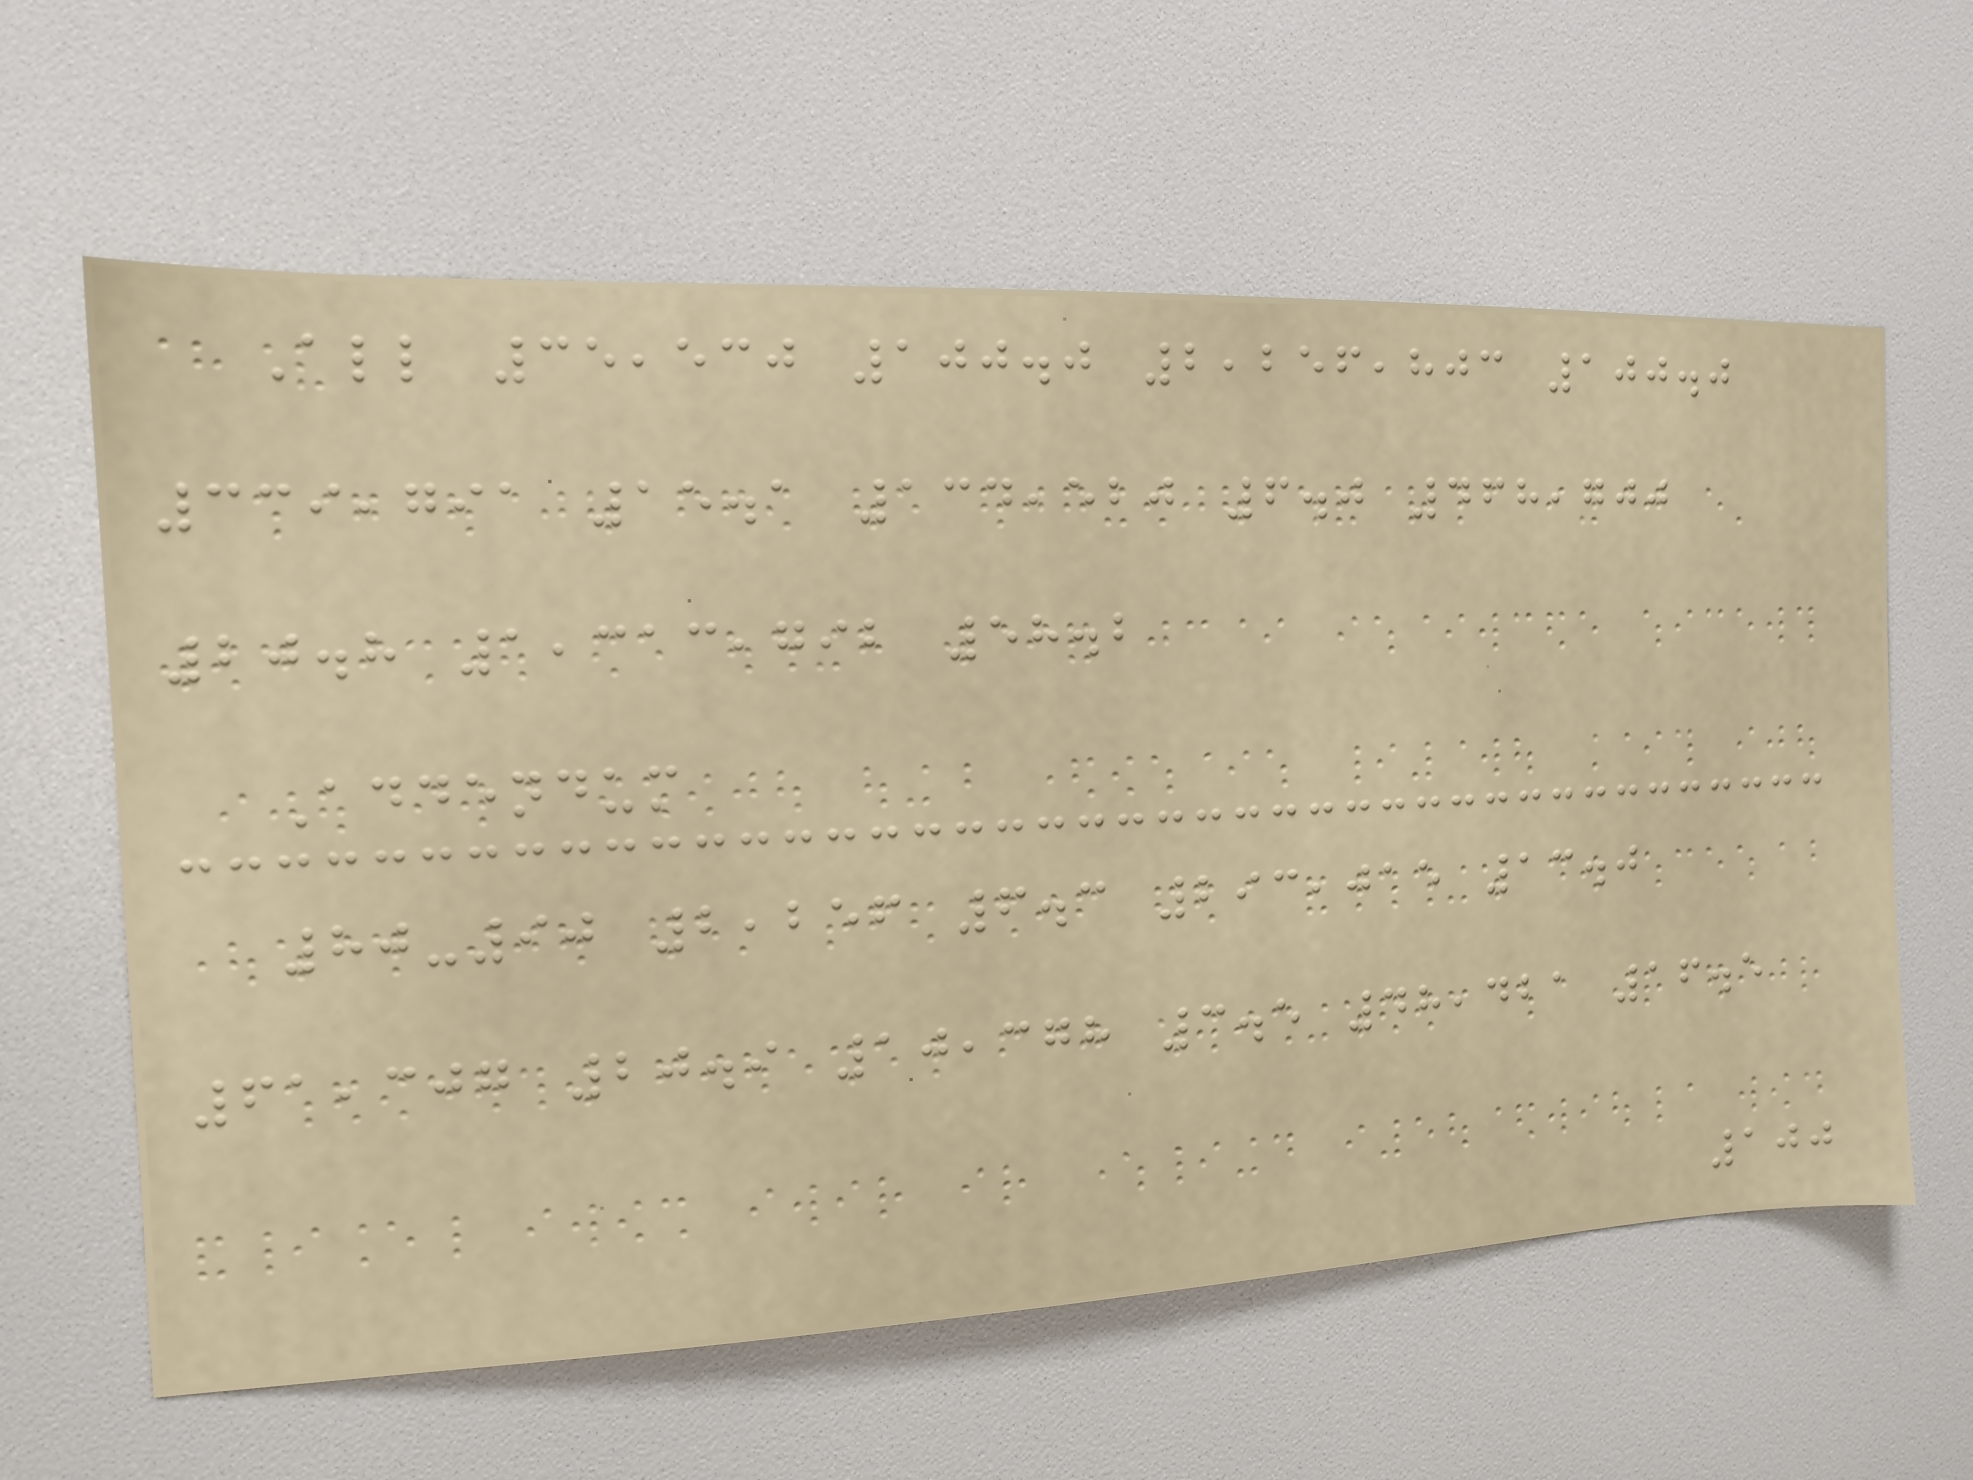All 35,530 100.0 2,256,803 100.0
339,791 15.1 134,520 6.0 468,700
20.8 1,313,792 58.2
Addendum
80-90 2,256 6.3 293,015 13.0
61,307 20.9 10,378 3.5 48,421 16.5
100
